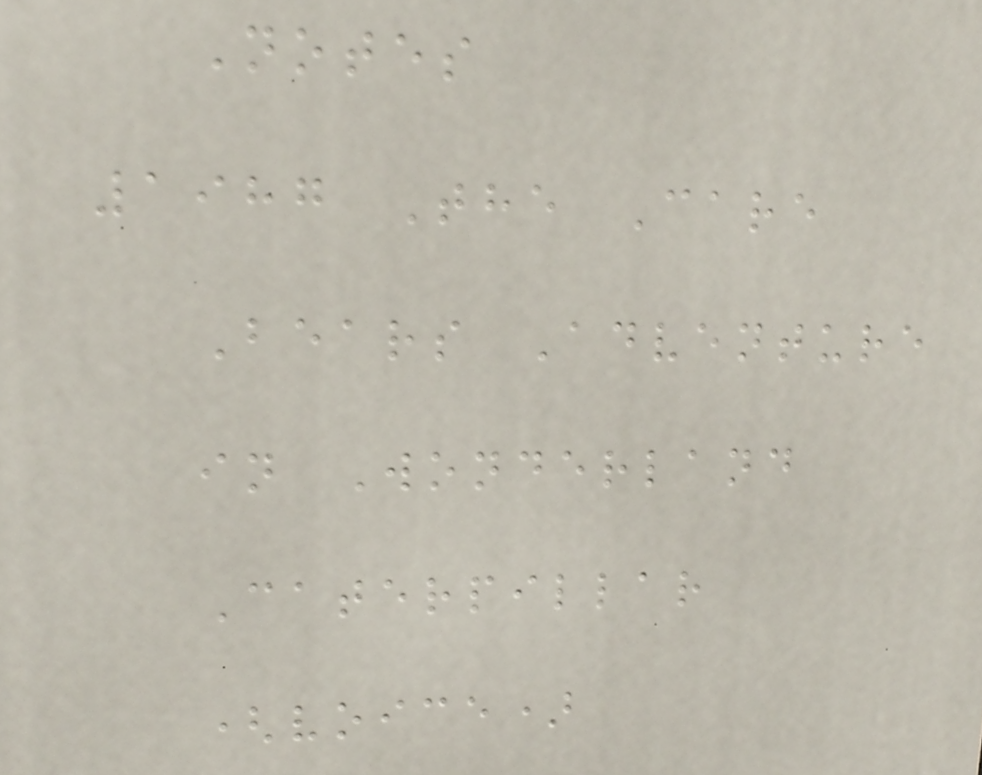Notes
1987 The Care
Bears Adventure
in Wonderland
Caterpillar
(voice)
